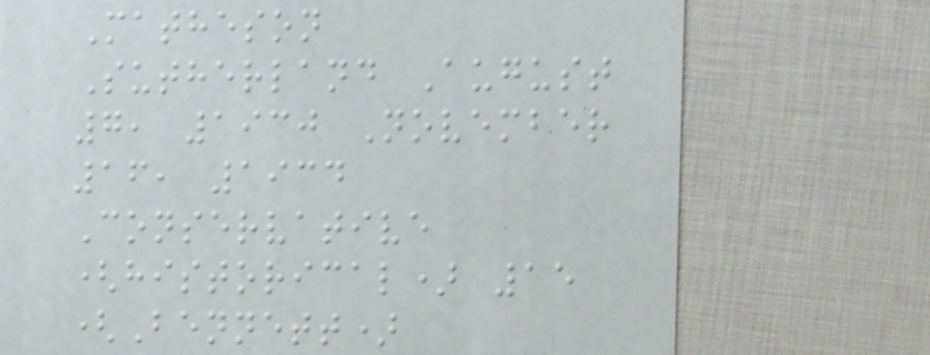Matheson
Sutherland August
7, 1930 November
16, 1934
Conservative
(historical) 15
(Bennett)
